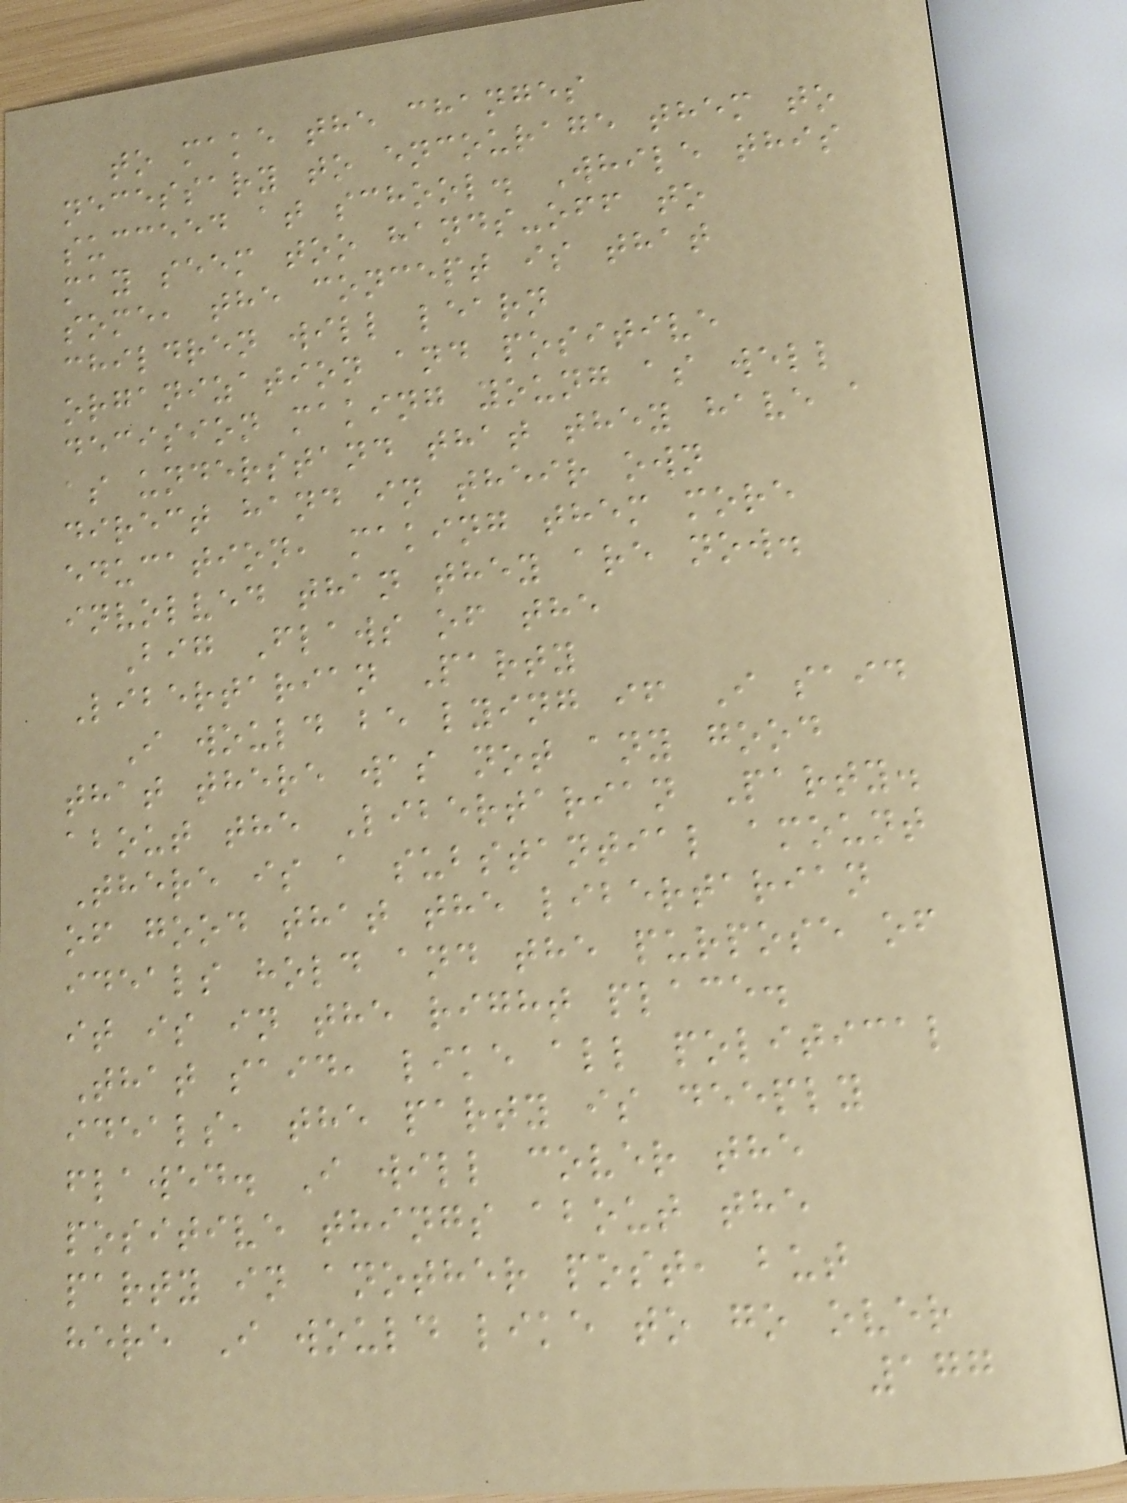to make the changes
necessary to encourage them to
succeed at school. While this
may seem too hands-off to
some, the concept is that
children will learn
organization and positive
decision making young as well
as understand that they have a
direct hand in their own
education, making them more
involved than they are now.
Big Flaws of the
Libertarian Party
I would be lying if I said
that there was not any good
about the Libertarian Party.
There is a substantial amount
of good that the libertarian
ideals hold and the purpose of
it is in the right place.
That said, like all political
ideals, the party is deeply
flawed. I will cover the
positive things about the
party in another post, but
here I would like to go over
177
